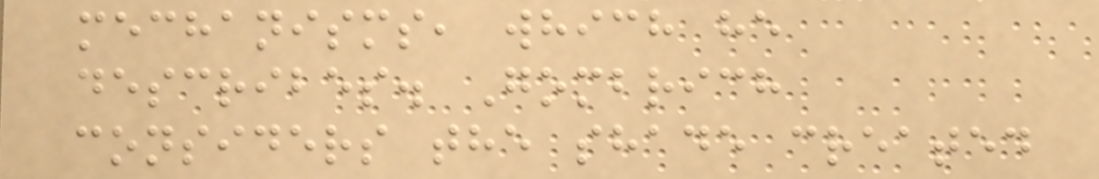mechanisms, which he
describes. Gombrich
considers the shade created
